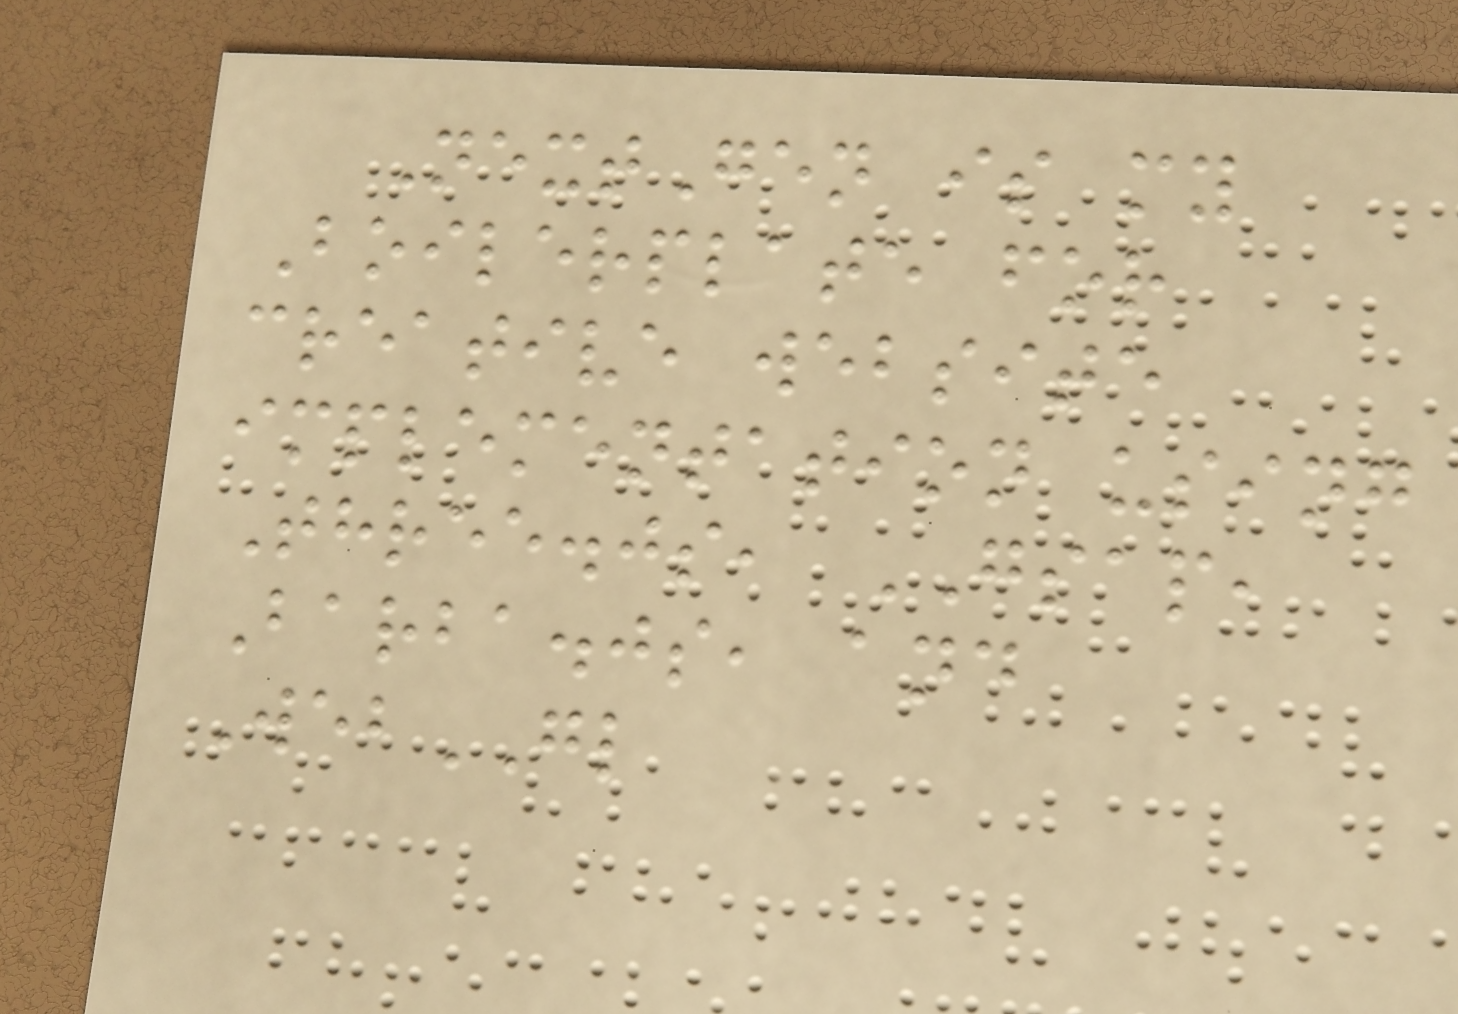NextGen is my
Boilerplate for
creative website
implementation using
Three.js, GSAP,
Barba.js, and
WebGL
